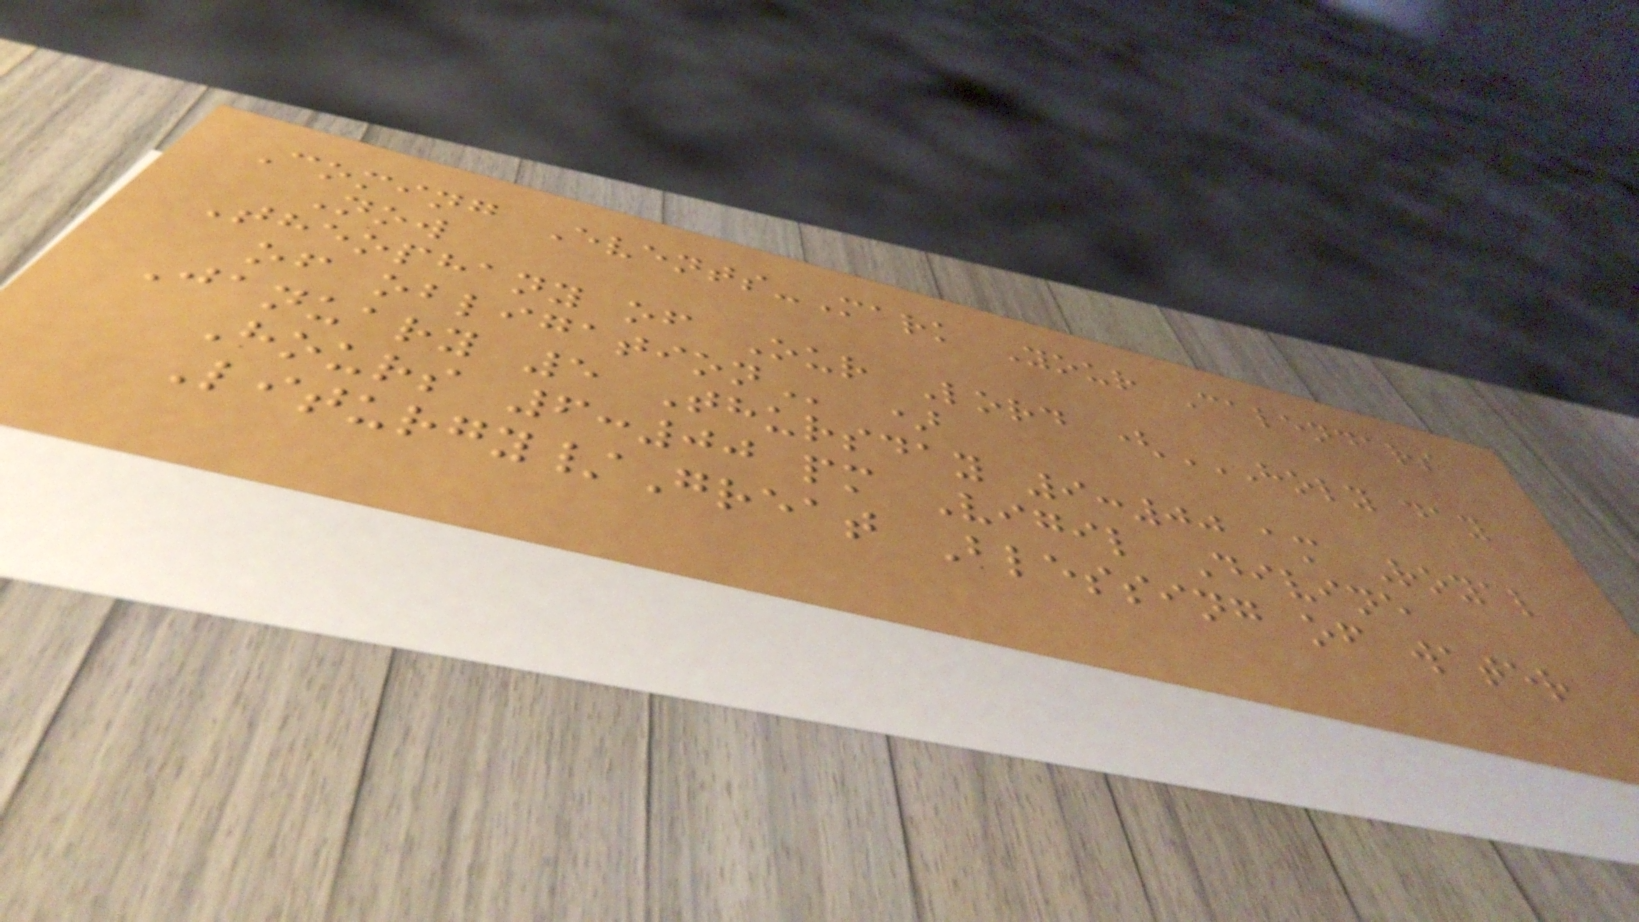Coming Events-Mark Your Calendars
Now
Theophany of Our Lord (HOLY DAY
OF OBLIGATION )
January 5 Thursday 9:00 am Royal
Hours 6:00 pm Vigil Divine
Liturgy/Great Blessing of water
